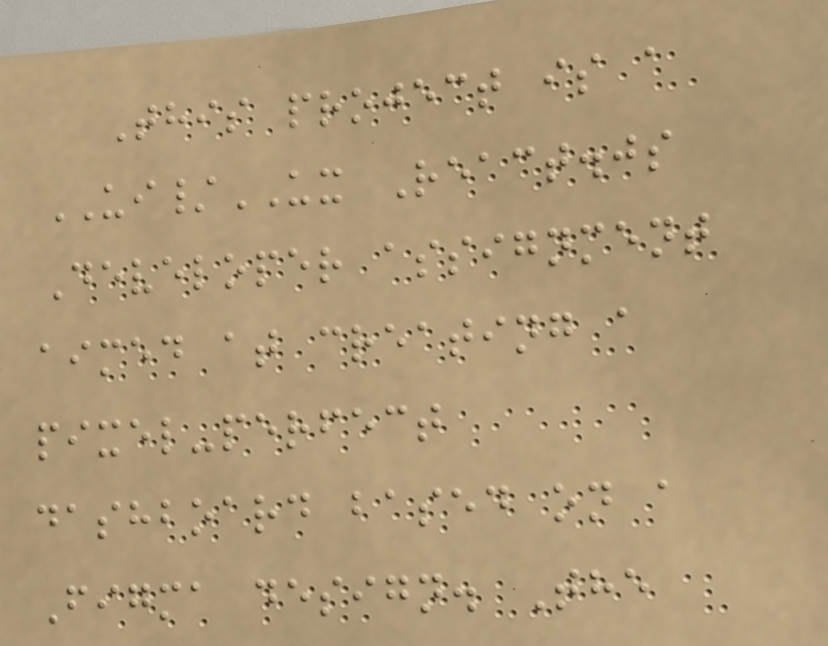This project is a
UI/UX React.js
Developer assignment
aimed at creating a
pixel-perfect
dashboard based on a
Figma design. The
